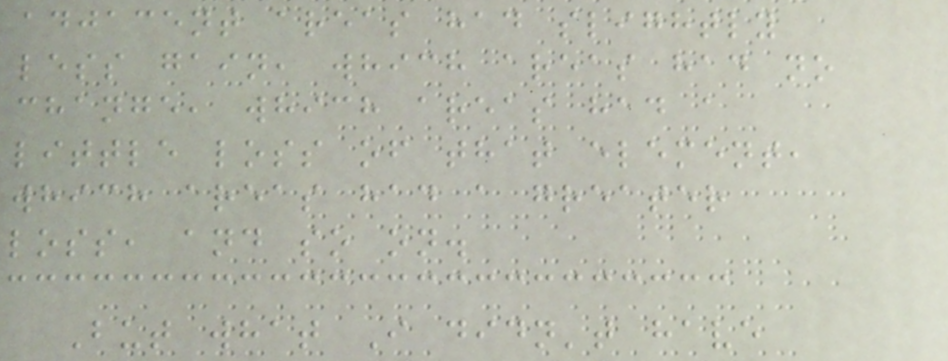adjacent areas had slightly
less gain, which areas had no
change, which areas had a
little loss of that element,
which areas had a greater
loss, and so on.
But what I didn't have
